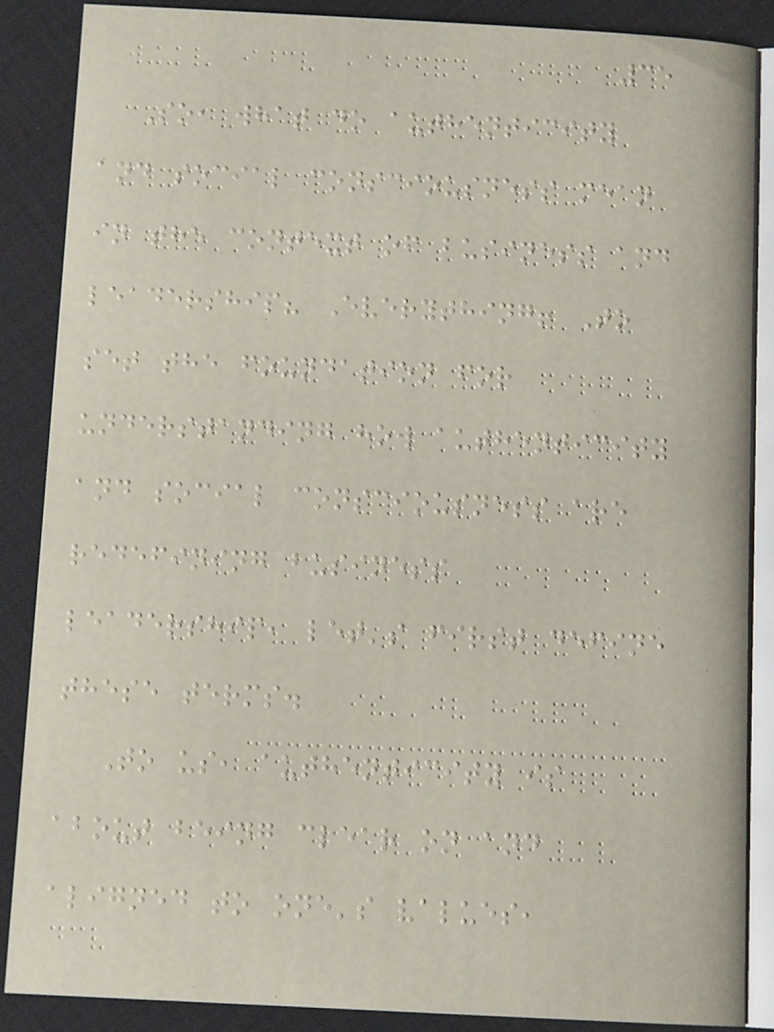35
So, what do authenticity
and social consciousness mean
in the context of business and
leadership? Everything! To
set the foundation for
understanding how authenticity
and social consciousness are
redefining business
leadership, let's first define
these terms.
To us, authenticity is
about being clear on and
aligned to one's values,
